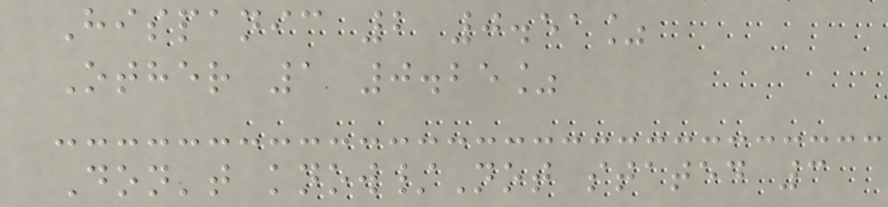Hispanic 2 0.51%
Other 1 0.25%
Don't know/Not stated 3
